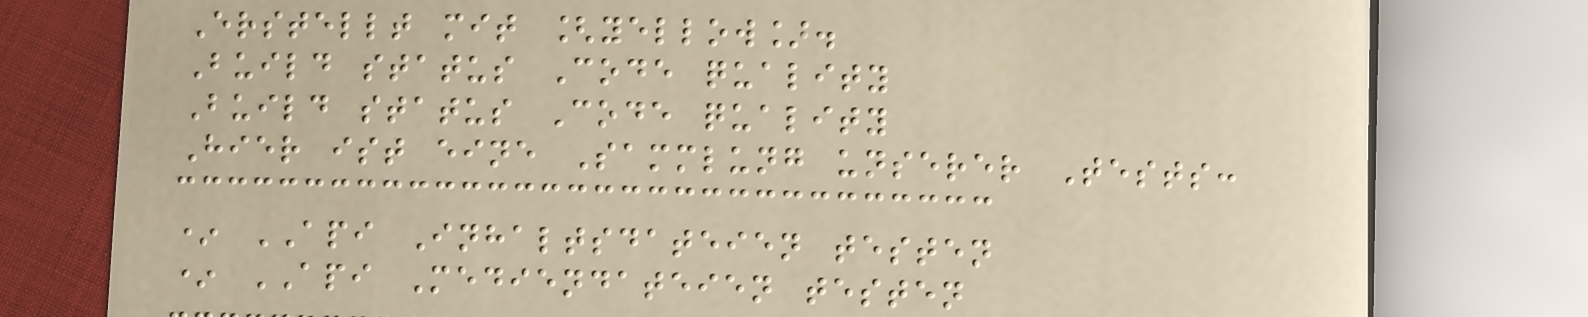Erstellt mit [yellow].
Build status Code quality
Build status Code quality
Hier ist eine Sammlung unserer Tests:
* API Inhaltsdateien testen
* API Mediendateien testen
